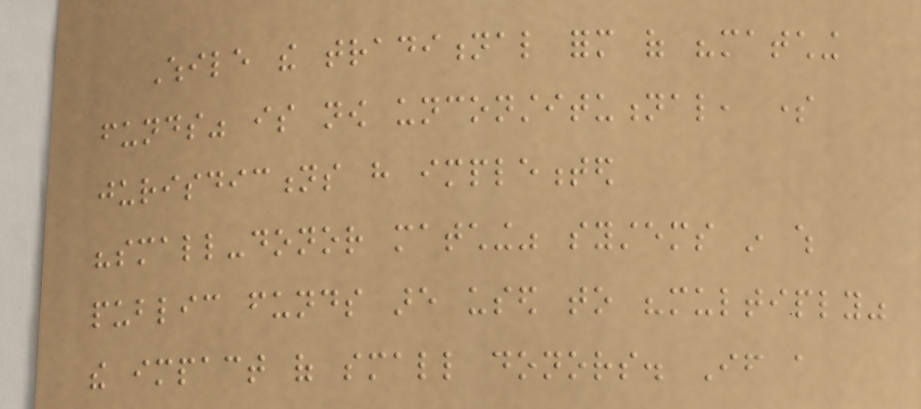While the traditional form of "matching
funds" is now unconstitutional, some
jurisdictions have implemented
"small-donor matching" systems in which
public funds are used to "multiply"
the impact of small donors. If a
